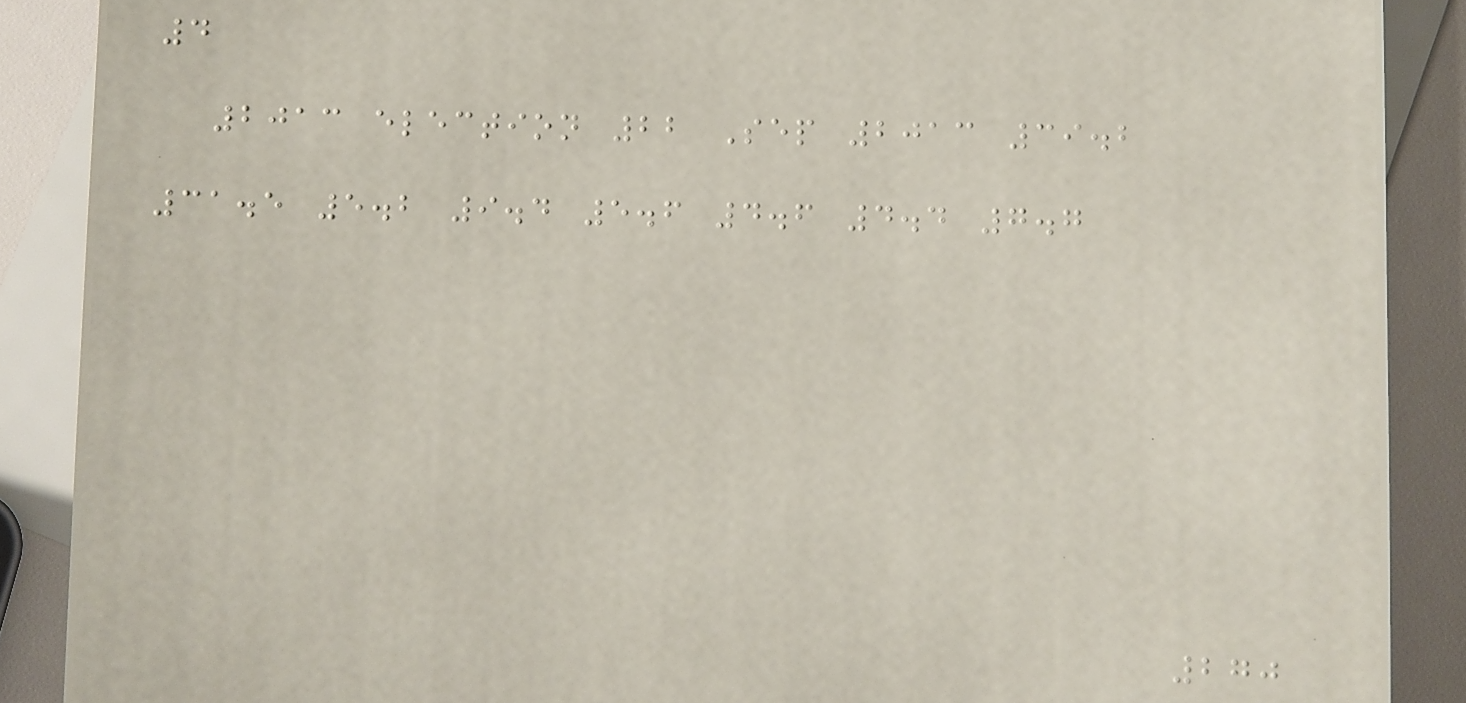4
2013 election 22 Sep 2013 39.2
31.5 5.2 9.4 5.6 4.6 4.4 7.7
270
